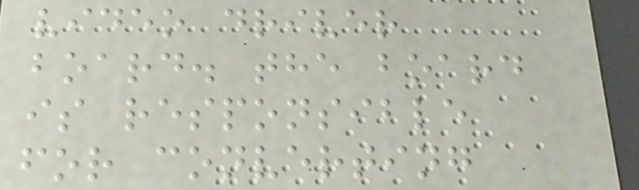video driver
board. the board
is responsible
for converting
